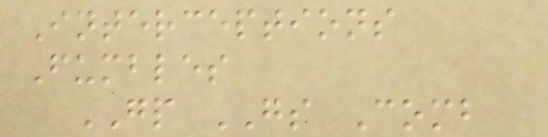Interceptions
Fumbles
GP GS Comb
